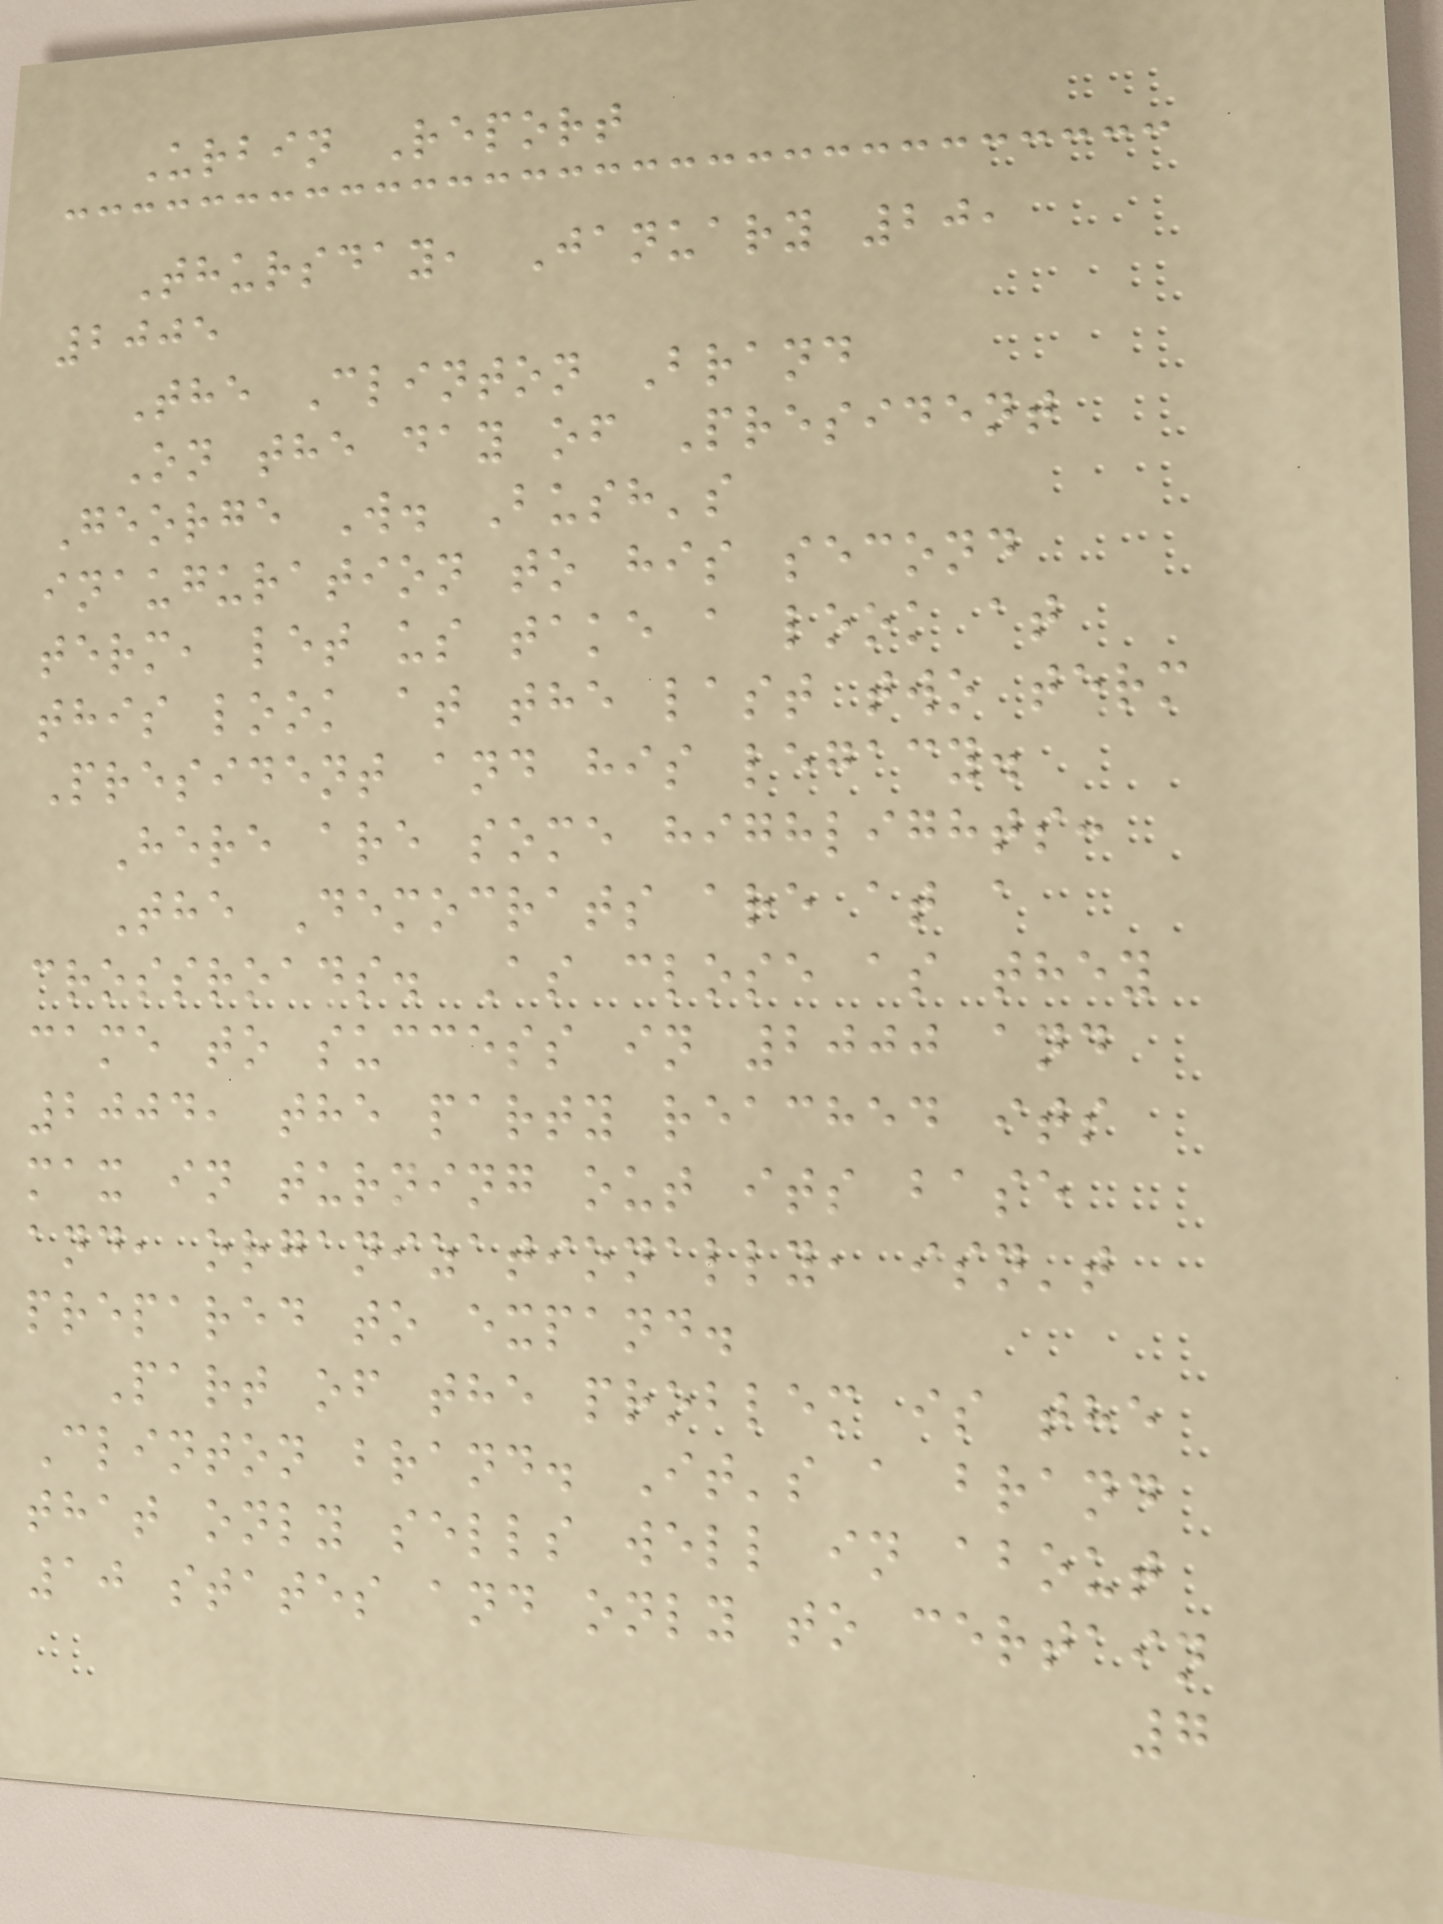Urbin Report
Thursday, January 20,
2005
The Clinton Brand
On the day of President
George W. Bush's
inauguration to his second
term, let us take a look at
this look at the last two term
President and his legacy.
Here are some highlights:
The Democrats are at a
crossroads. As close as they
came to success in 2000 and
2004, the party reached its
max in turning out its base
and, organizationally, isn't
prepared to expand.
Part of the problem is the
Clinton brand. It's a brand
that only sells well in about
10 states and only to certain
7
